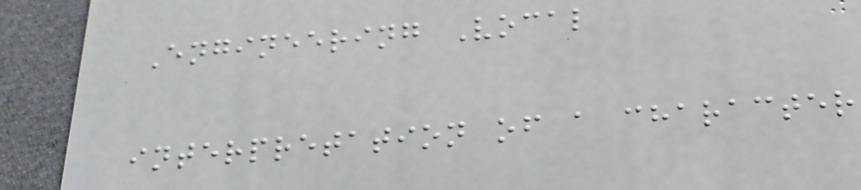Engineering Vocal
interpretation of a character
